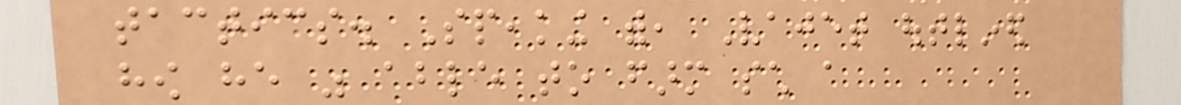tactics. Speaking with, Vajet outlined
how he was able to farm such a
